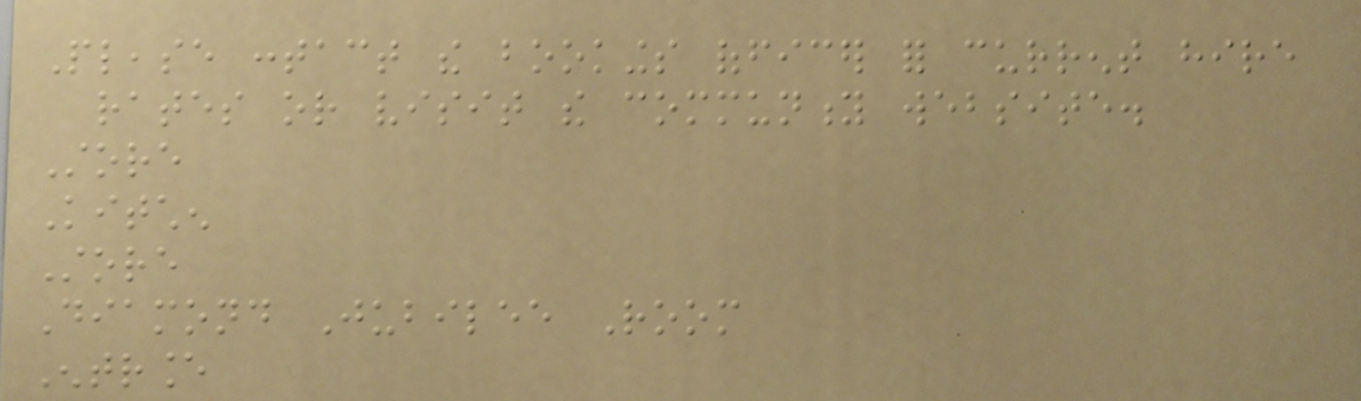Please contact the bookings officer for current hire
rates or visit the community website.
Store
Kitchen
Store
Diamond Jubilee Room
Entrance
